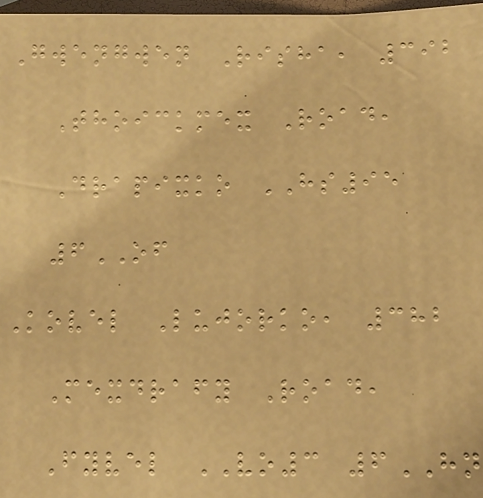Gwengwen Risha, 392
Thoickmex Road,
Drapixko HS95
6OF
Kovel Lujorko, 382
Mexdrafy Road,
Fyvel VO3 6HN
